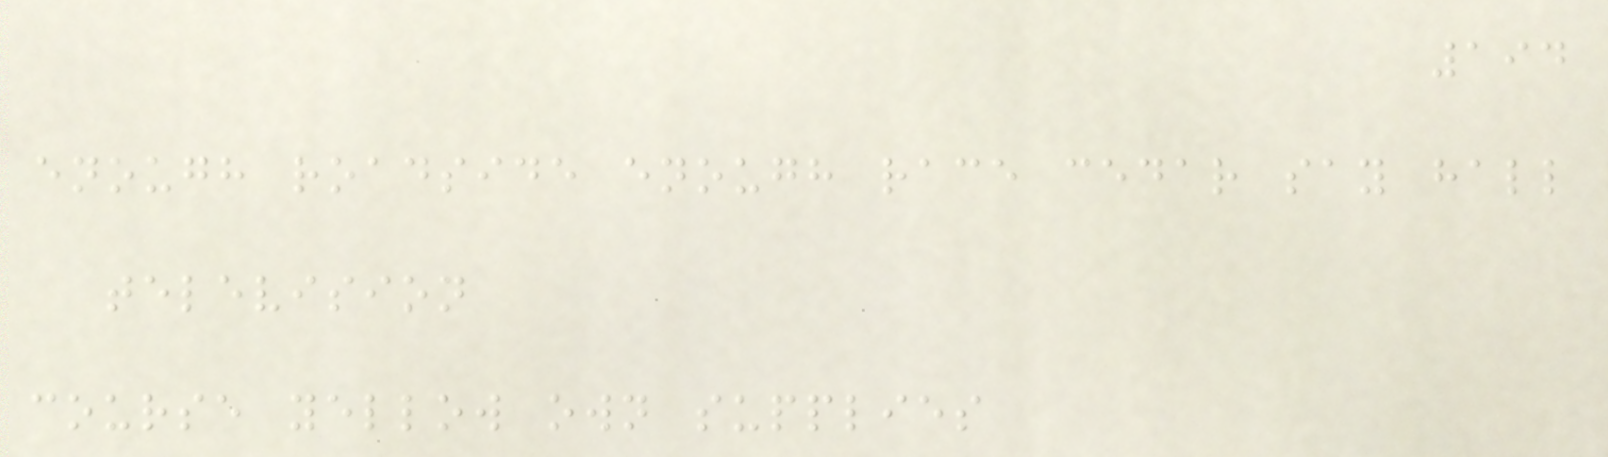194
enough roadside enough race cedar say hall
television
course yellow own supplies
